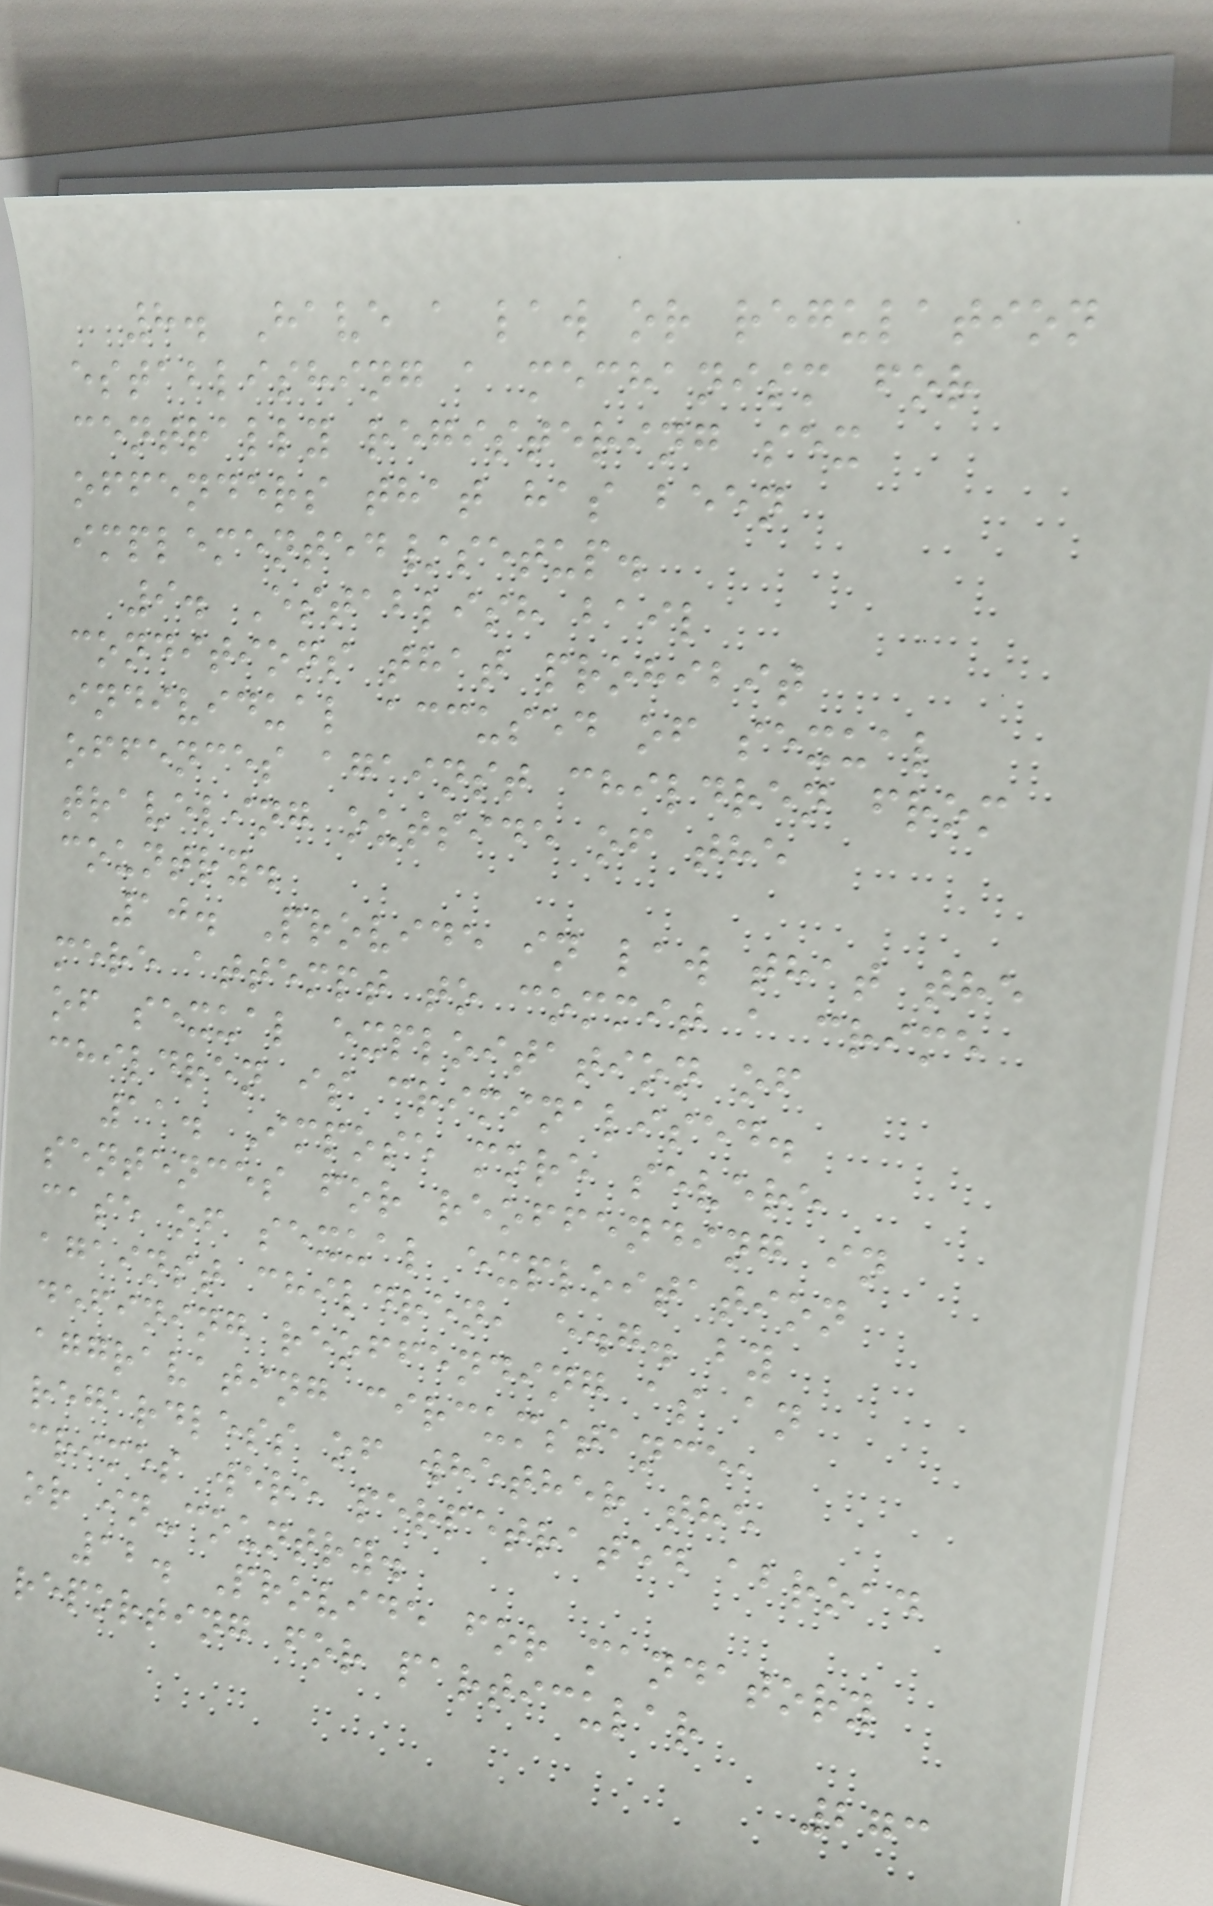8. Have a law or regulation
establishing a mechanism for
centrally registering sex
offenders that has been
implemented/setup.
9. Establish bail
conditions that prohibit
individual accused of sexual
offences against children from
traveling outside of the
country.
10. Provide in law that the
mere attempt to commit a crime
of sexual exploitation of
children is criminalised.
11. Impose more severe
sentences for reoffending in
case of sexual exploitation
against children, e.g. by
defining reoffending as an
aggravating circumstance,
regardless of whether the
crimes were perpetrated abroad
or in-country.
12. Provide for mandatory
reporting for particular
273
